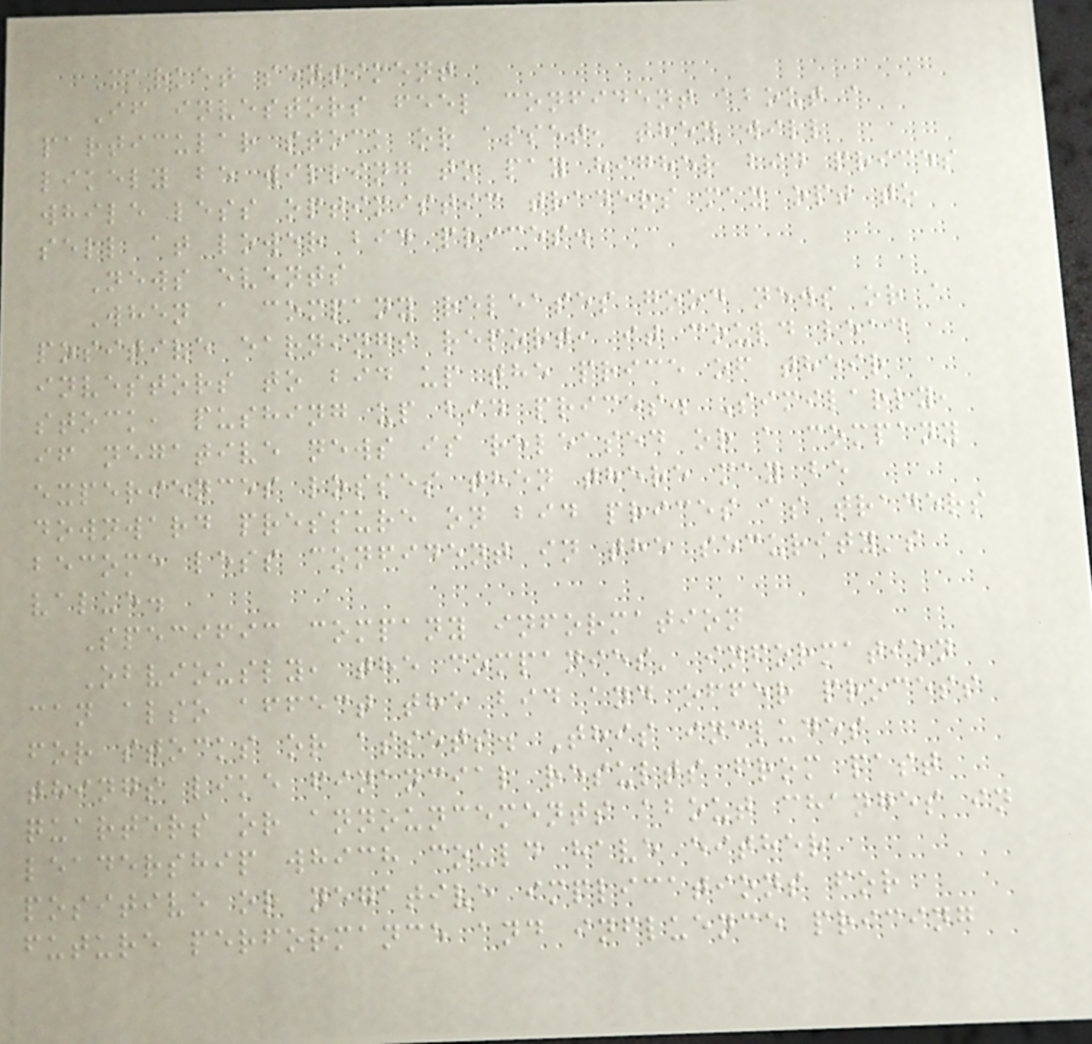Market sentiment
If investors feel confident about a
particular stock or asset, they will
likely be willing to pay higher bid prices
while less optimistic traders may opt to
sell at lower bid prices.
News events
When a company releases good news or a
positive earnings report, it could lead
investors to bid up the price of their
stock, pushing up bid prices. Similarly,
if negative news is released or a company
experiences losses then there may be
downward pressure on bid prices as traders
become less confident in the security's
value.
Specific company information
Obviously, the companies' information
can also affect the bid and offer process
for stocks or assets. This includes
things like financial results from past
quarters or announcements about changes in
leadership which could have either
positive or negative implications for
future performance and influence pricing
